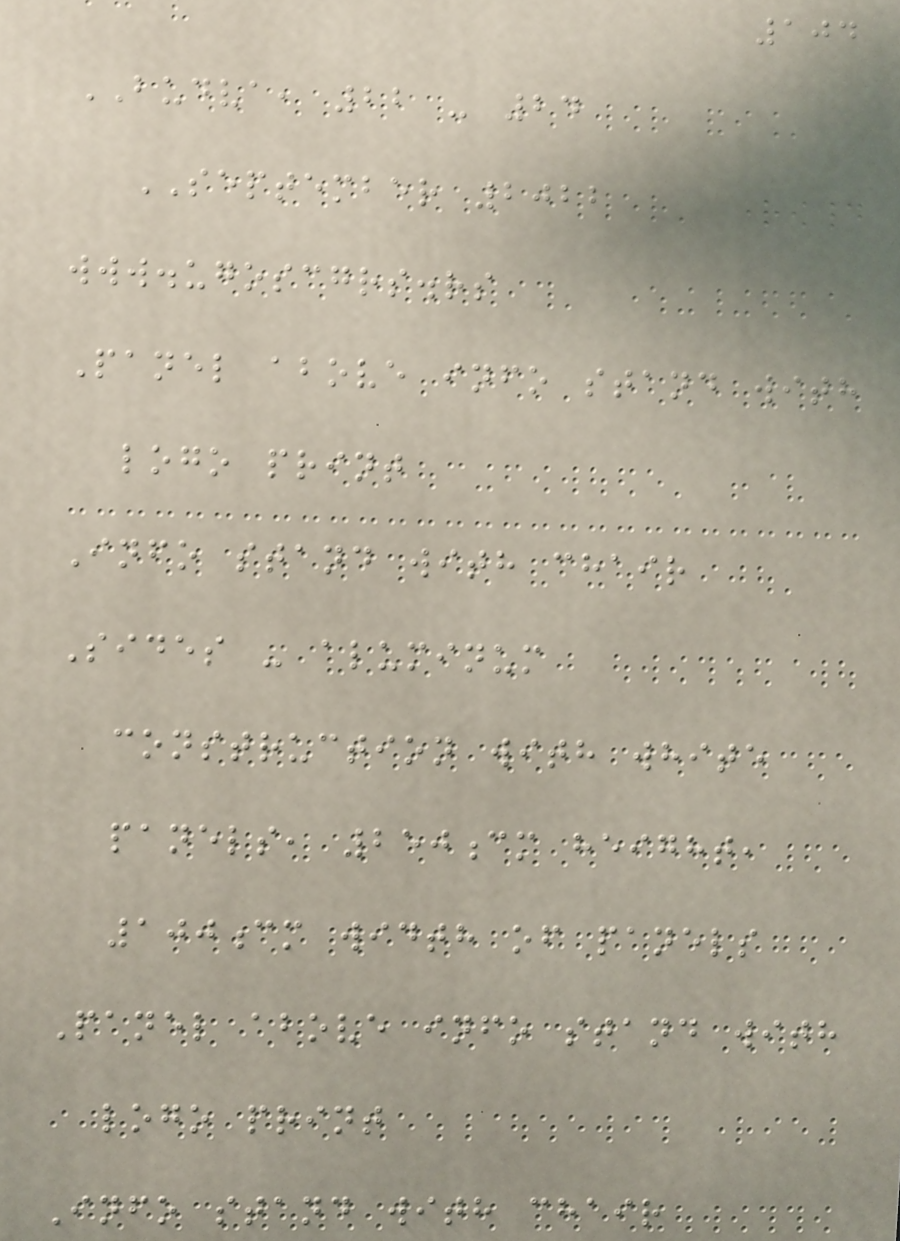104
BUDVA, 22 - 24
SEPTEMBER 2022
www.ugoscgrs.rs
Panel above info stand with
logo print
Info stand with chair
Sides - aluminum
construction with white
panels, 250cm height,
100cm width of panels
Panel above info stand with
logo print
Info stand with chair
